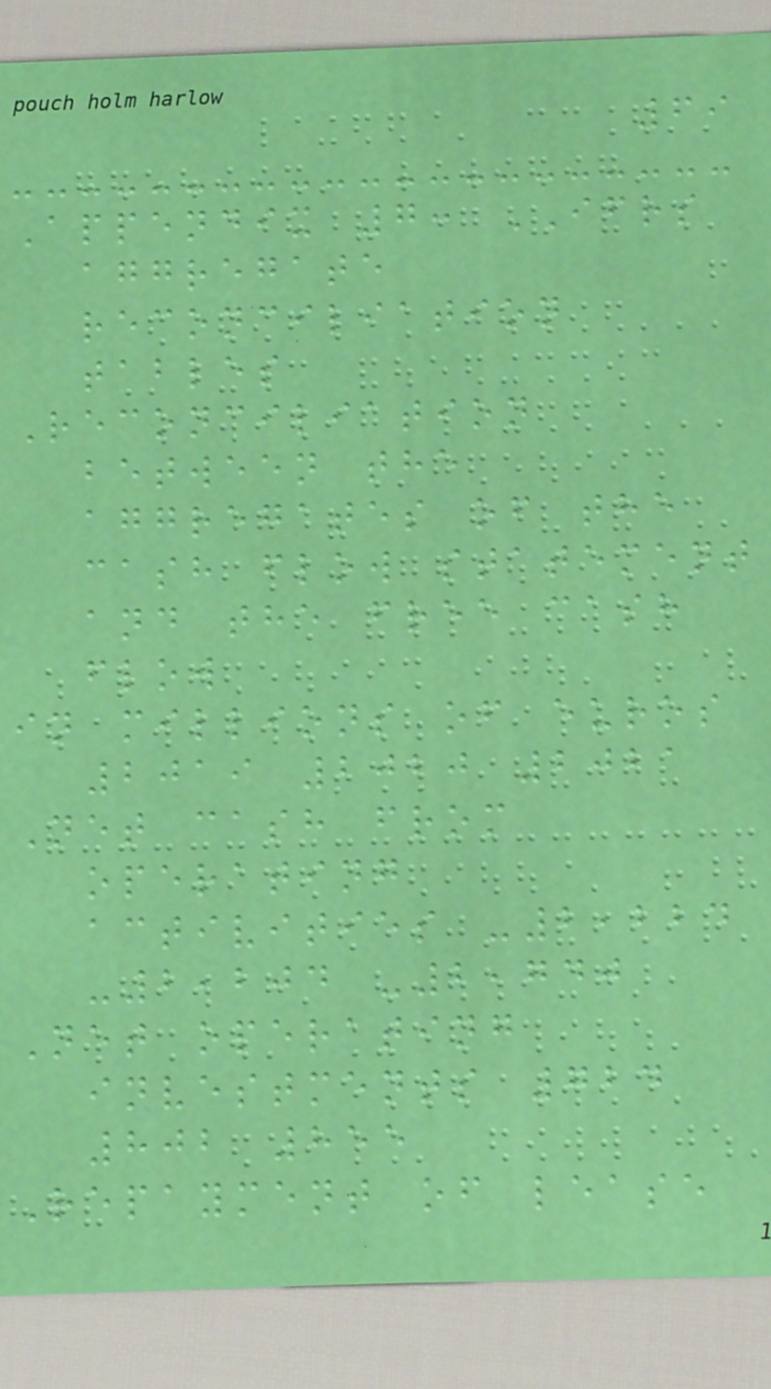69
Appendix 7: IFRS
aggregate
reconciliation
tables
Reconciliation
between the
aggregates of the
cash flow statement
and the free cash
flow
in millions of euros
2019 2020 2021
Net cash from
operating
activities -2,224
-2,204 -2,740
Net operating
investments 724
802 855
Repayment of lease
